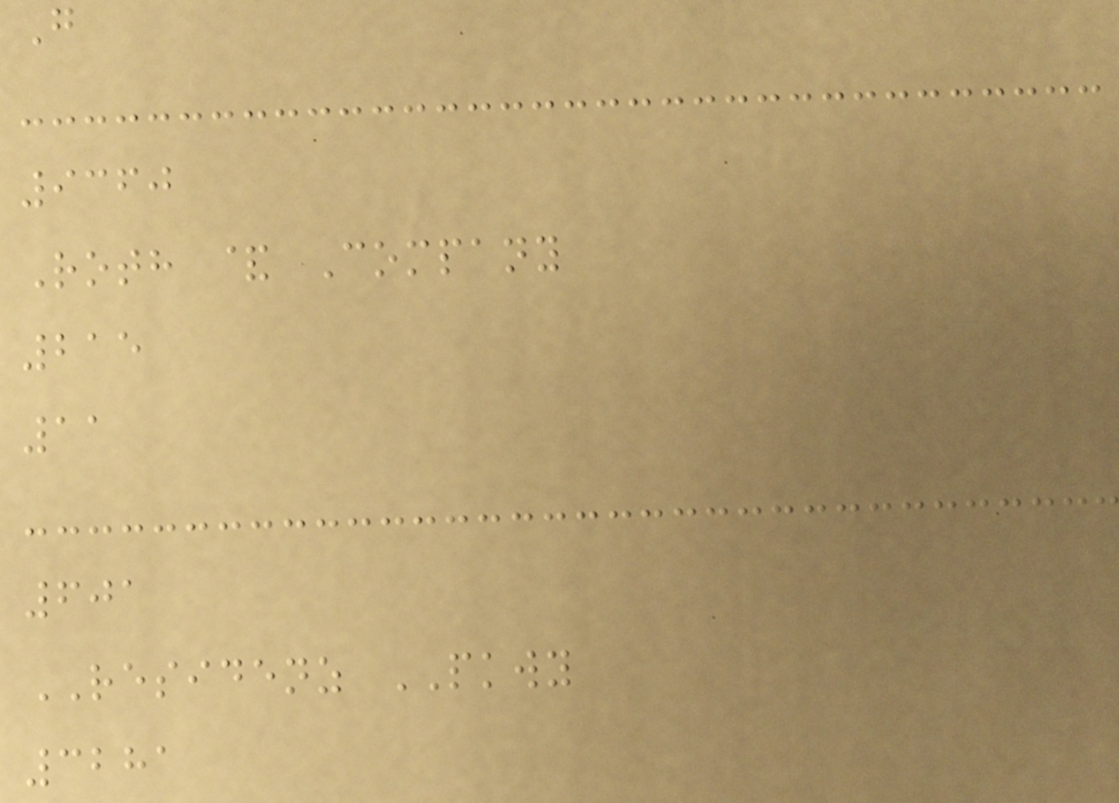G
9360
Roth & Company
215
11
601
RESIDENZ PKWY
3281
